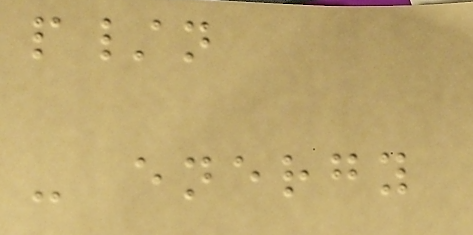p/n
- energy
